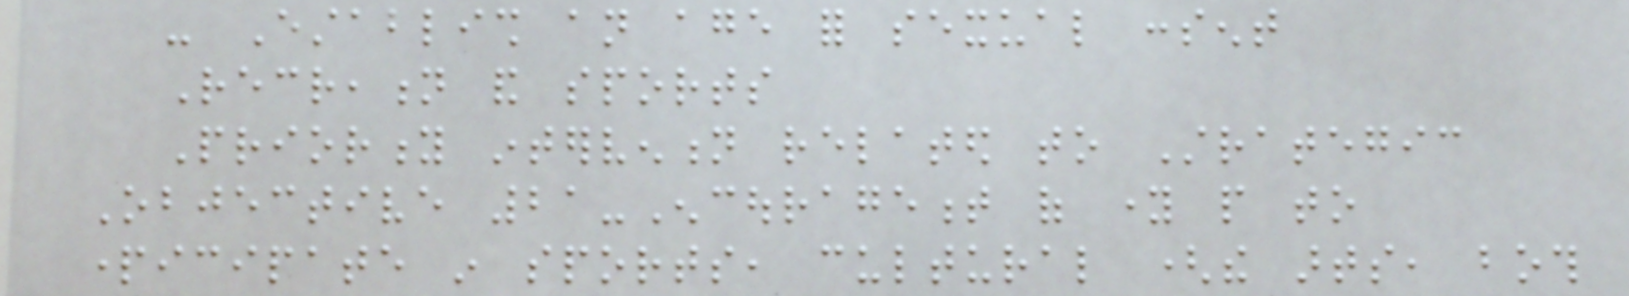- Establish an age for sexual consent
Recreation and sports
Priority intervention related to Strategic
Objective 21-Encouragement of young people to
participate in sports, cultural (the arts, both
